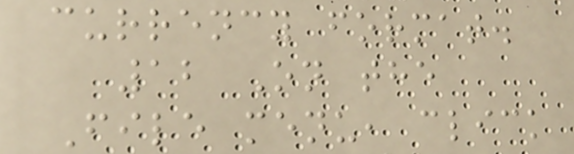currency format.
12 On the
File menu, click
